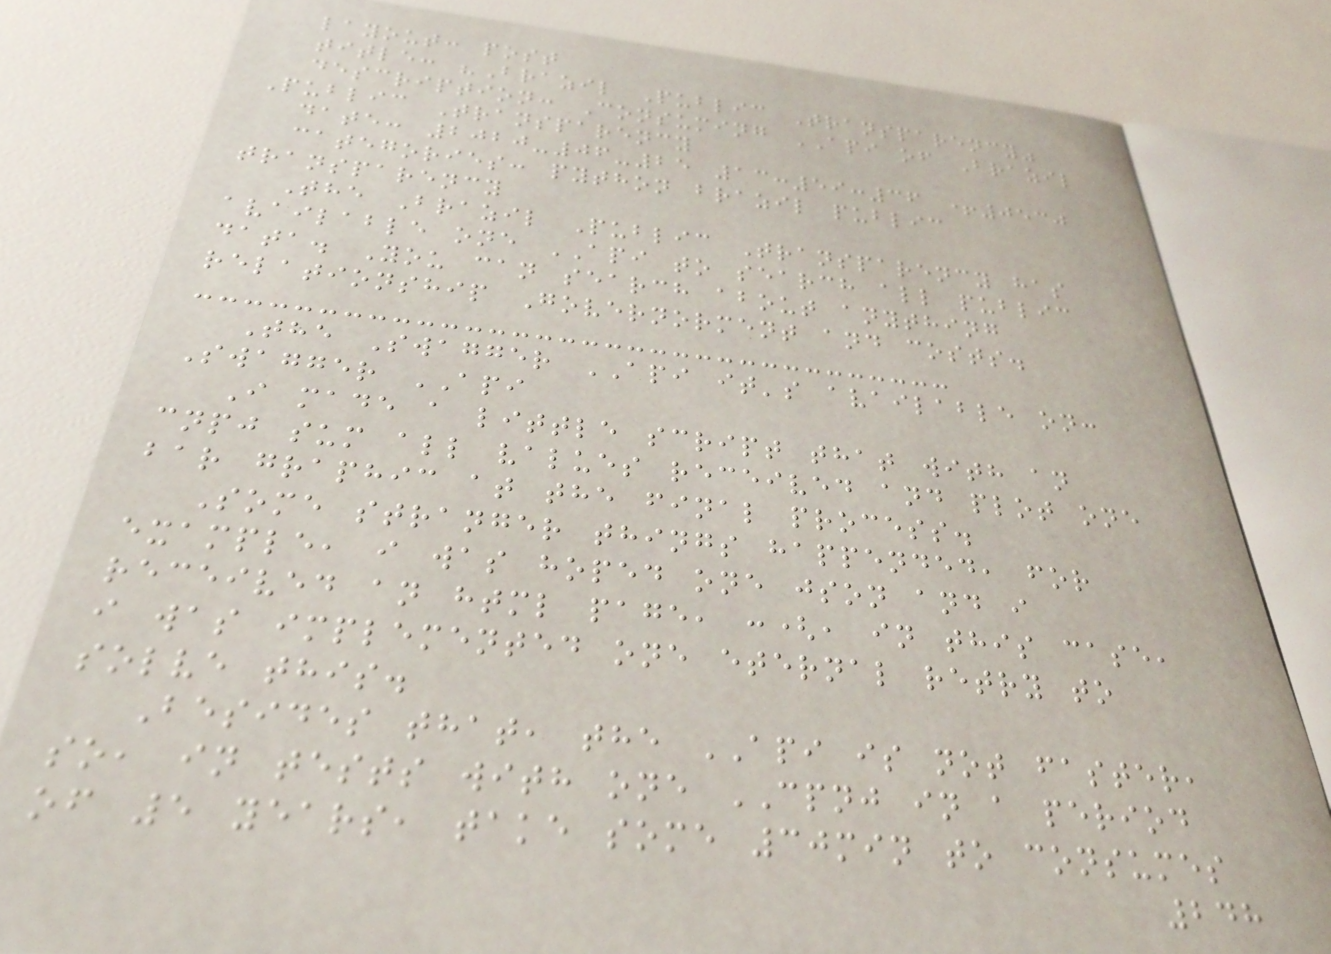layout: post
title: "Brazil Public Transparency"
description: Consuming API of Brazil
Public Transparency
date: 2020-06-25 13:59:36 +0530
categories: python brazil public
transparency
The Brazil Public Transparency has
available one API to search all public
data. You can search about anything
relationship Governorment and costs.
The Swagger API it's available on:
Swagger API
I made a little script that with an
cnpj sum all values received and plot one
bar graphic at the final process.
Some stranger things happended, for
example, i was hoped one json and i
received an html page, :(, in this case,
i was implemented one eternal retry to
solve this.
Besides that, the API is not faster,
so, in tests with one CPNJ in a period
of 5 years, take some 30min to consumes
248
